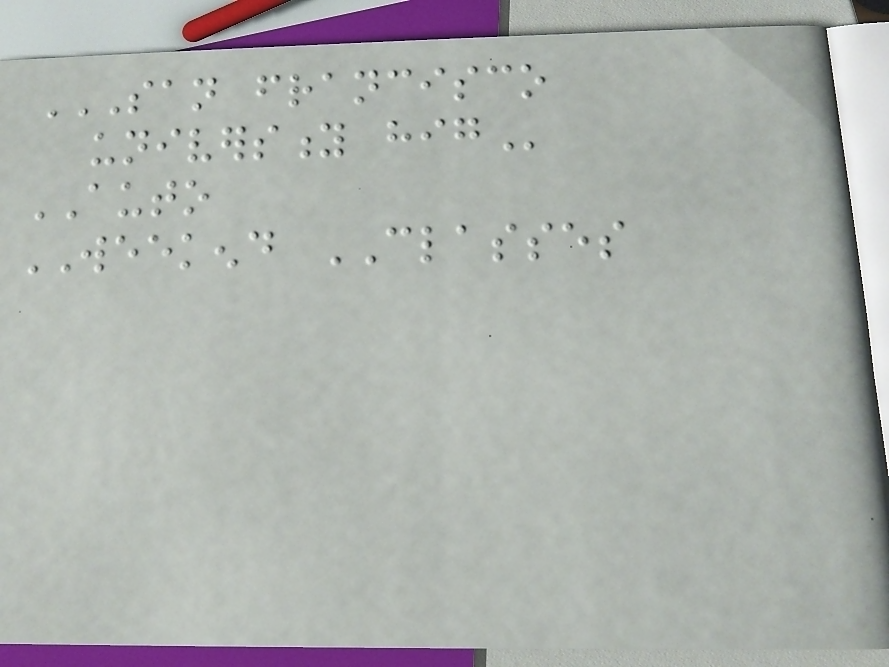SAN FRANCISCO
UNIVERSITY HIG
AUTO
WEEKEND CLASSES
